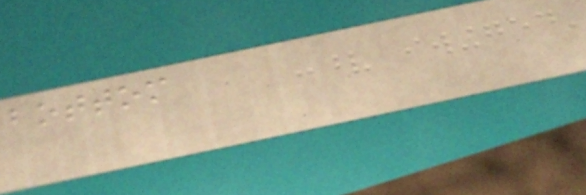bottom
